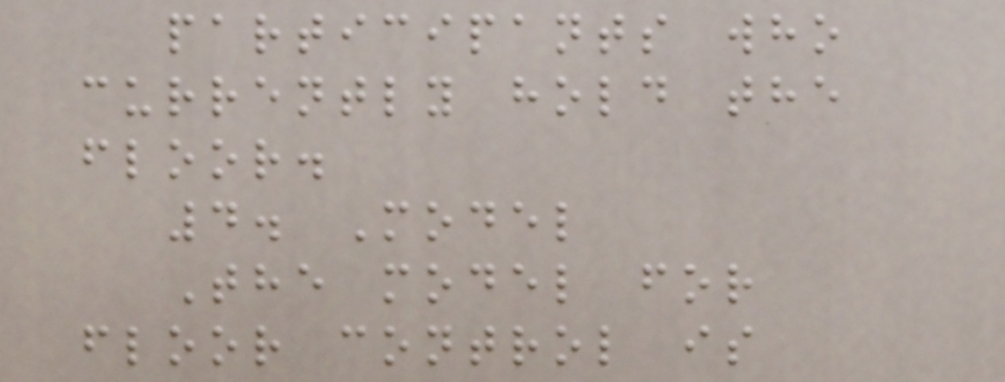participants who
currently hold the
floor.
4. Model
The model for
floor control is
